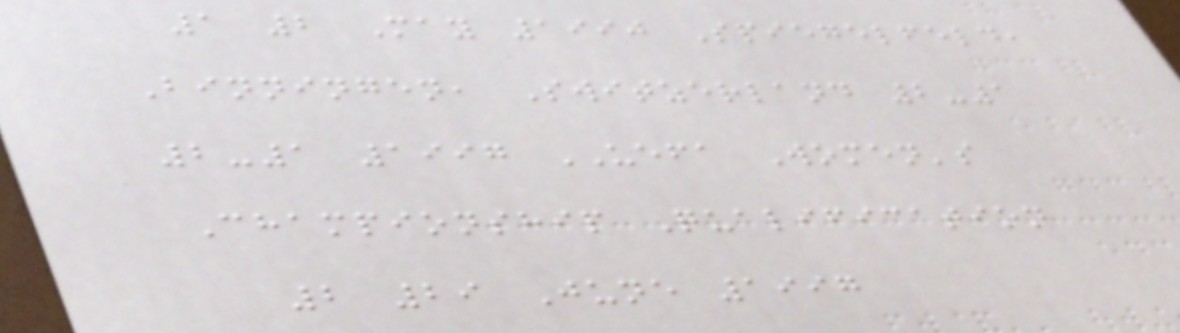1 2 May 1990 Spiegelfeld,
Binningen, Switzerland 2-1
2-1 1997 UEFA Women's
Championship Qualification
2 29 June 1997
